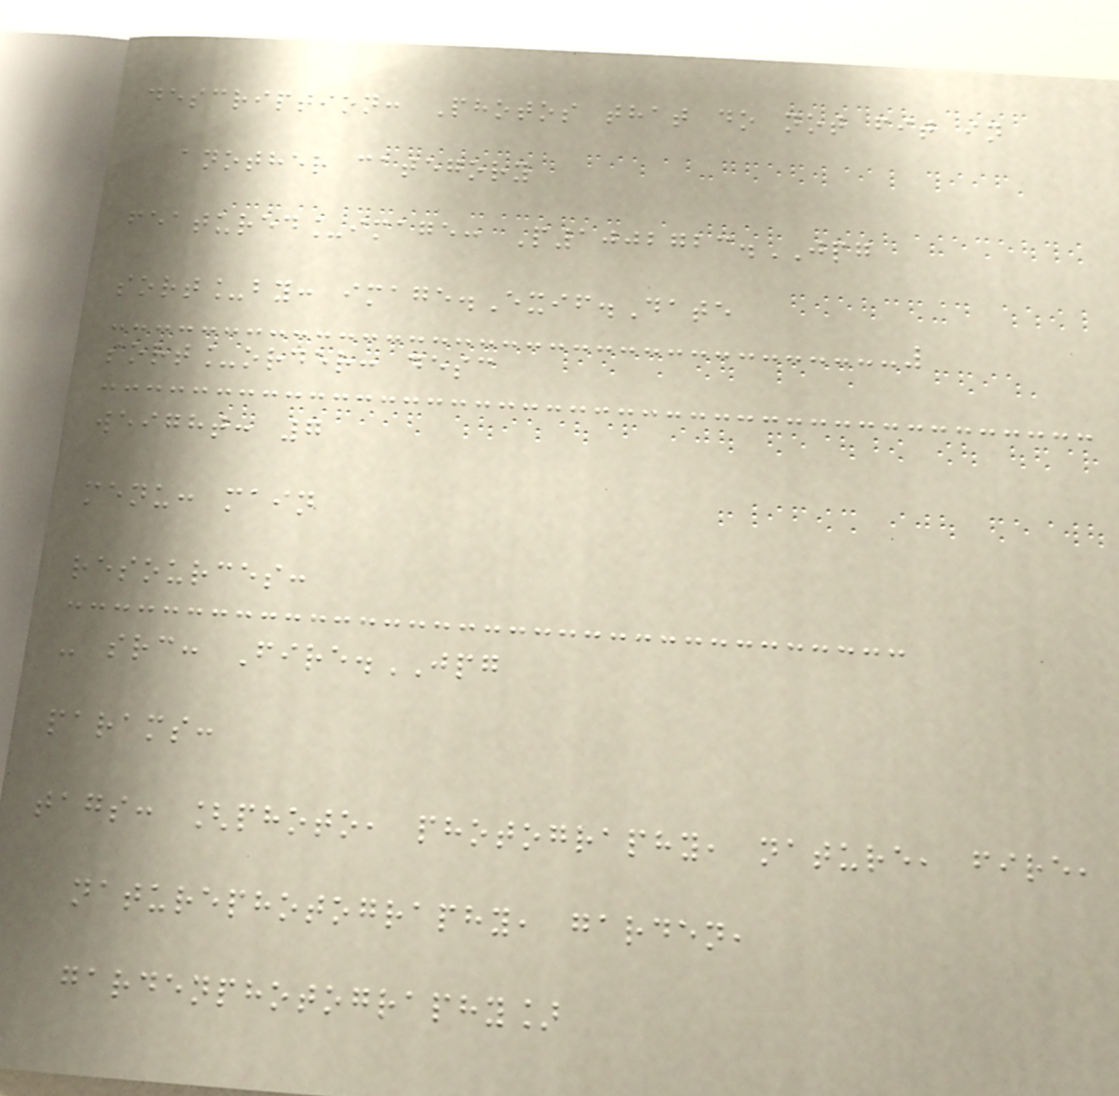description: Photos that do not fit in
another category
featured_image: P1002723.JPG
sort_by: image.Exif.Date
sort_order: desc
weight: 7
menu: main
resources:
- src: Fire.JPG
params:
tags: [photo, photography, nature, fire,
naturephotography, garden,
gardenphotography]
